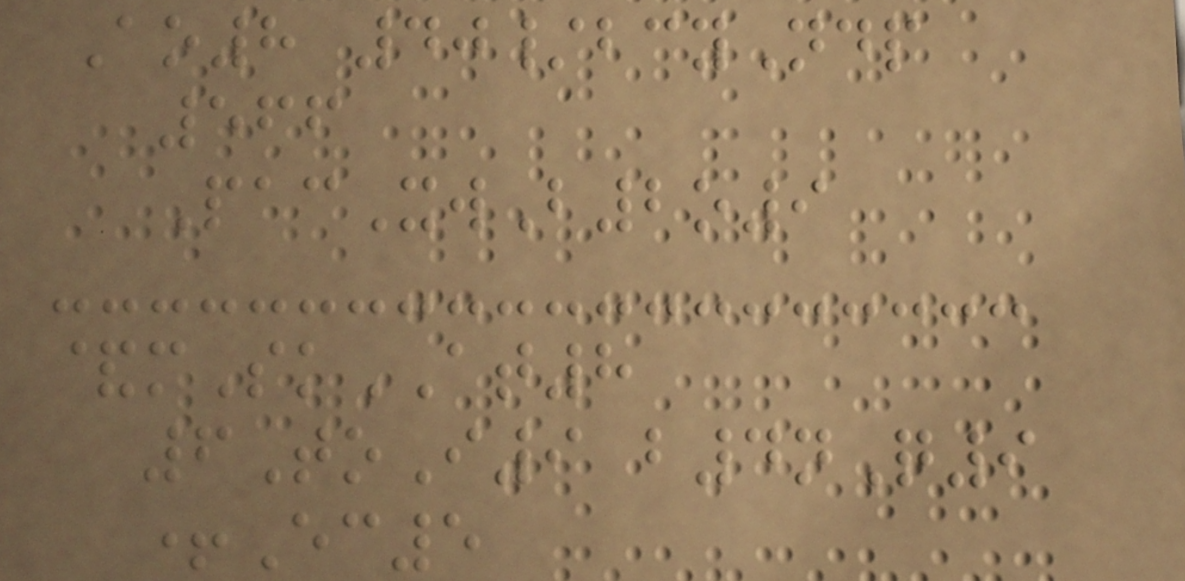Ao8 40/bcyNdp
566
PacXwB2o9
&mSkAT8
6ToI9 b4nQ9
+Ec5
